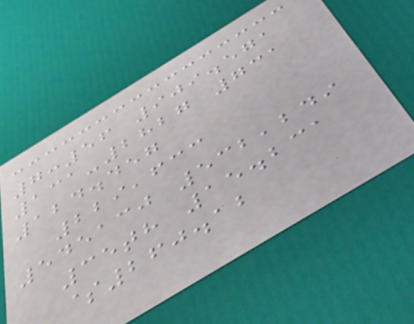7:56 909.571
131-2827 731
124.457
229,633
545130 532,249
35th 15.231
$260.12
